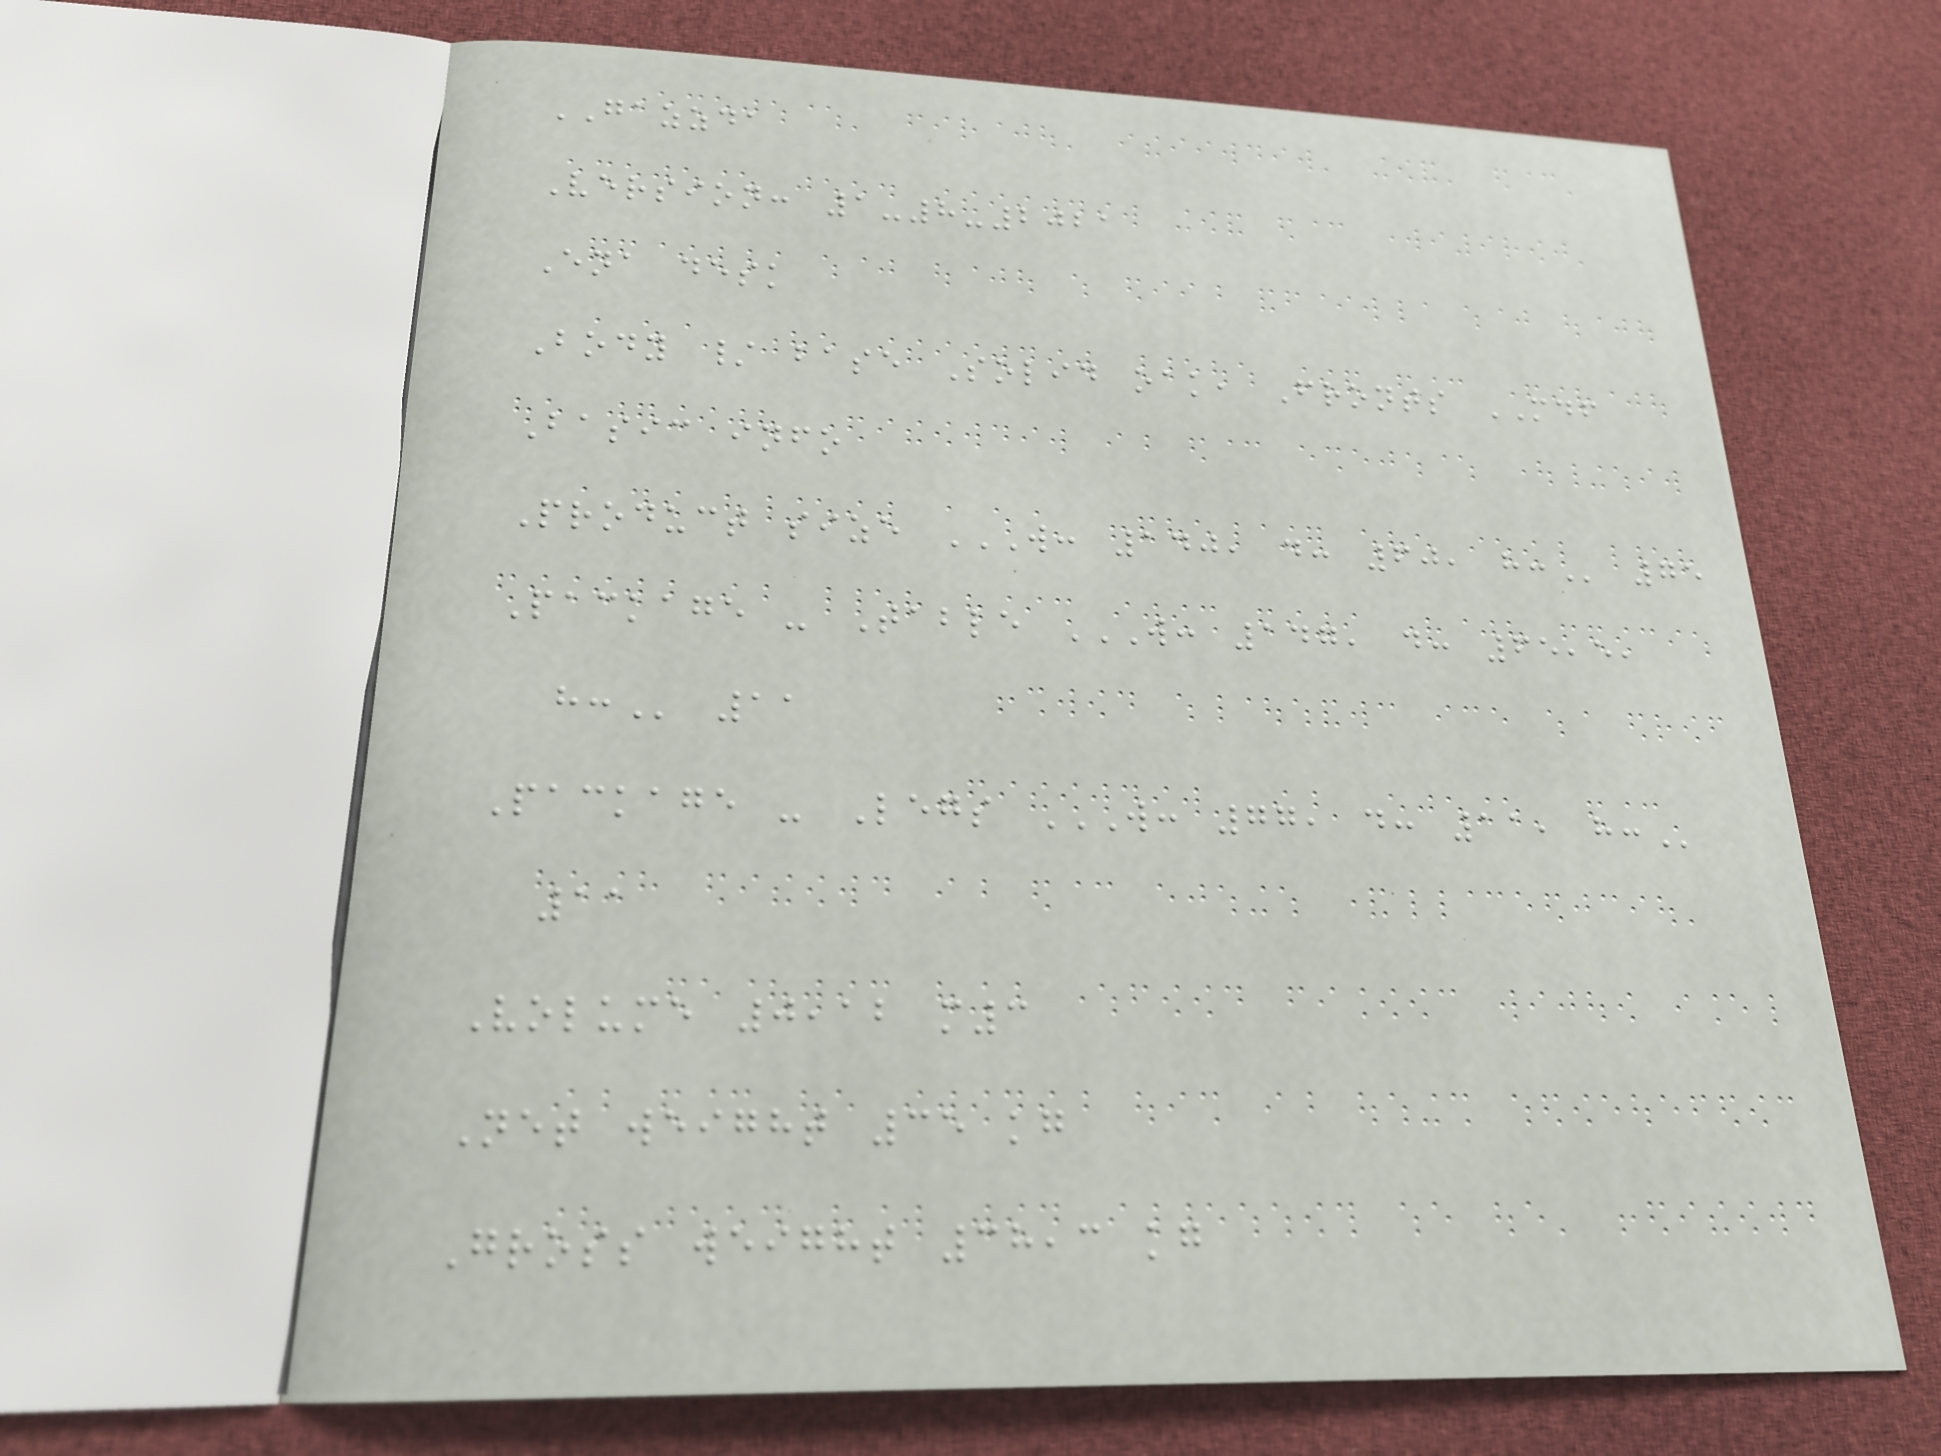GAZZDA
Version: 1-8-2021
Ena desk
Body / base Solid oak, Fronts MDF
Basic info
Product size W: 140, D: 60, H: 75
Package - Table W: 147, D: 65,5,
H: 11
Package - Legs W: 77, D: 11, H:
11
Volume 0,12 m3
Net weight 35 kg
Gross weight 38,3 kg
